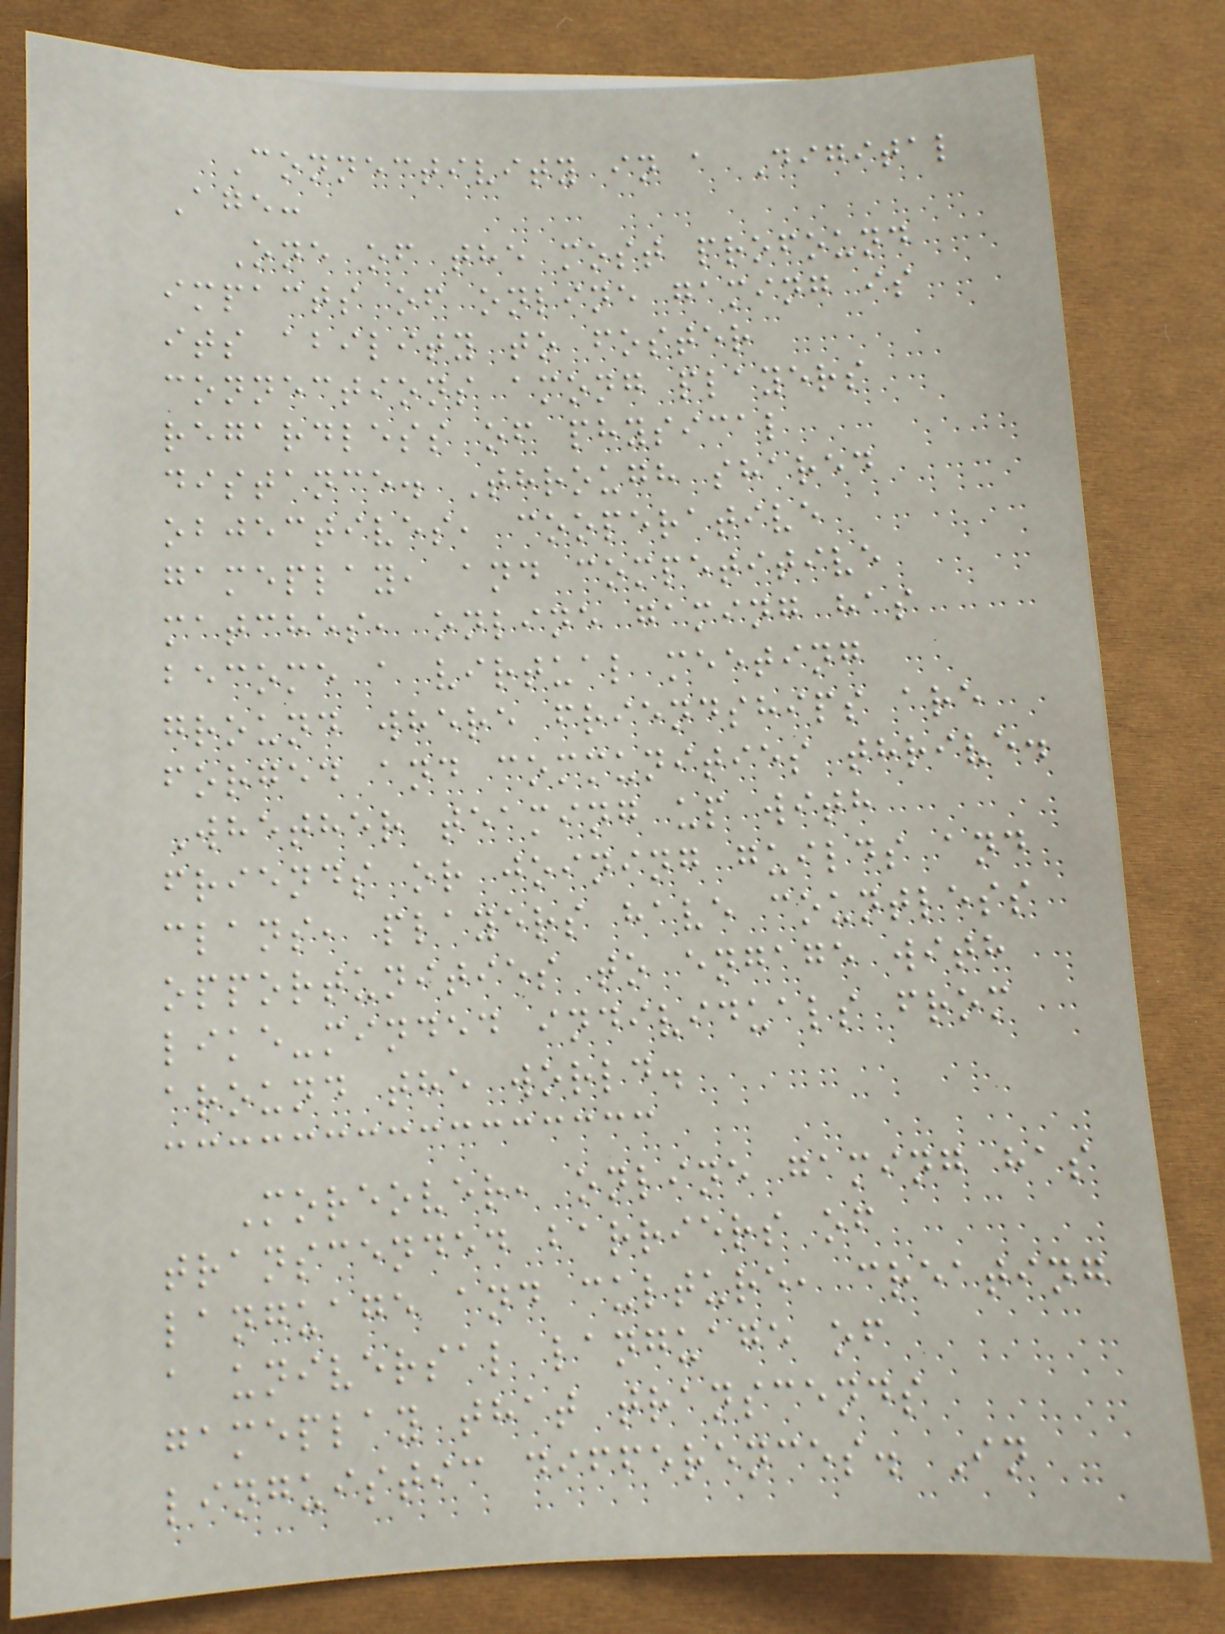Connectivity in a Digital
Age:
One of the most profound
impacts of online gaming is
its ability to foster
connections among players
regardless of physical
distance. Through shared
objectives, cooperative
gameplay, and competitive
matches, online gaming has
become a virtual meeting
ground where friendships are
forged and communities thrive.
Whether teaming up with
friends or joining guilds and
clans, players have countless
opportunities to engage with
like-minded individuals from
around the world.
Moreover, online gaming has
transcended barriers of
language and culture, creating
a universal language of
gameplay that transcends
linguistic differences. In
